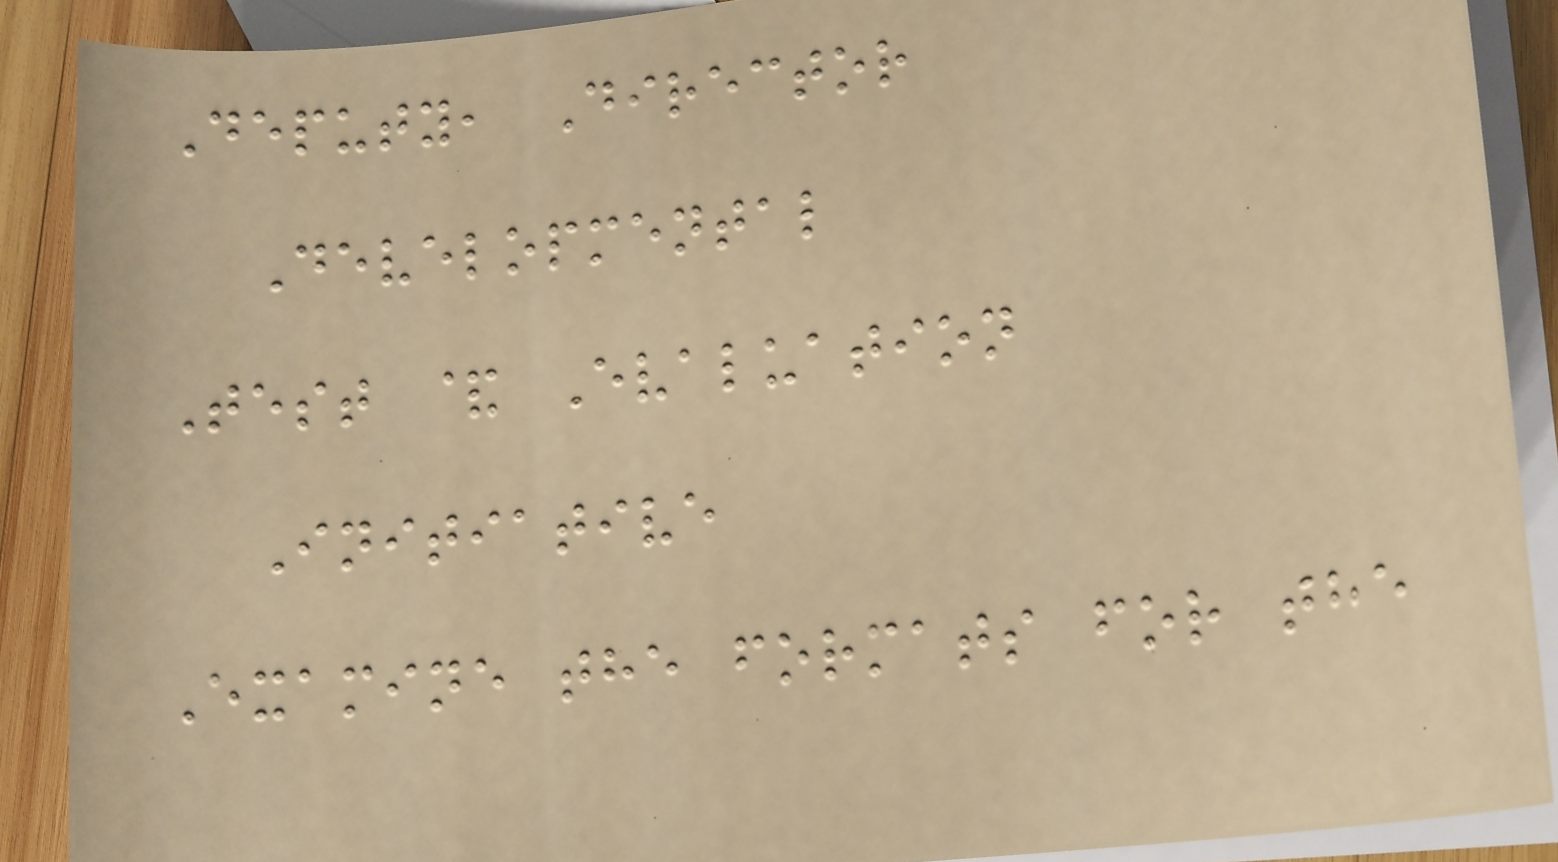Deputy, Director
Developmental
Test & Evaluation
Initiative
Examine the formats for the
